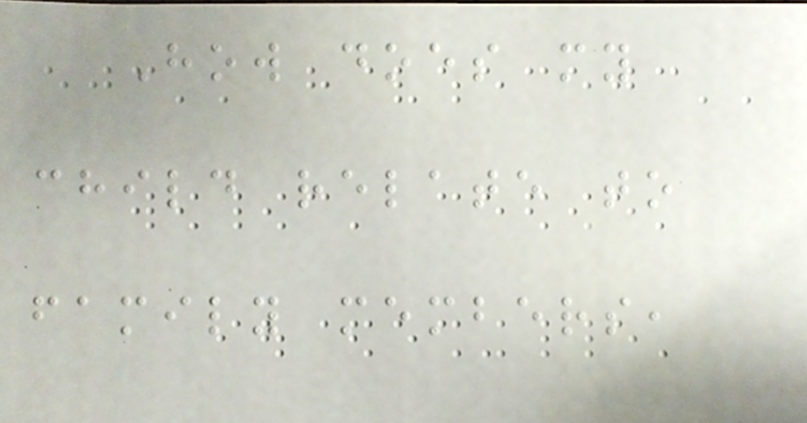How does my
child relate to
family members,
